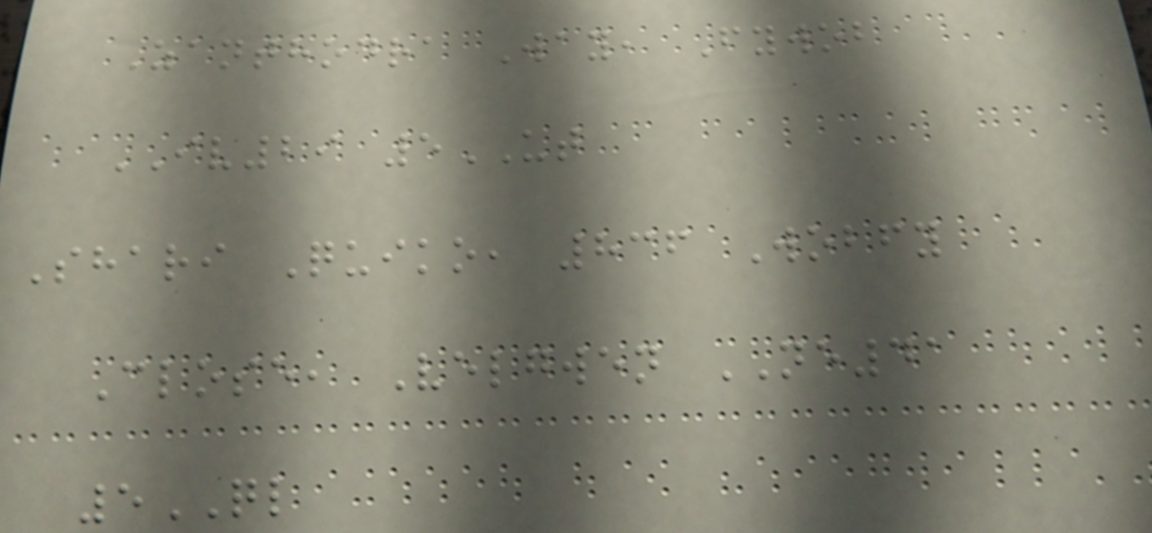Zanthodra Way, Fywob
IV29 5UT
Shari Quiko, 836 Wobfy
Close, Velgwen NE41
5QL
